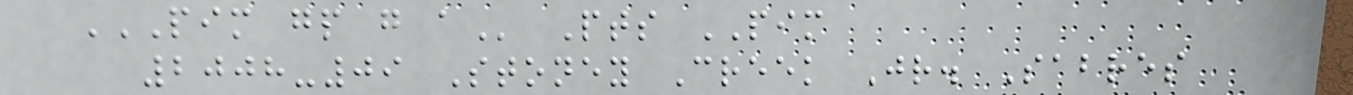PIM GP G A Pts PIM
2008-09 Stoney Creek Jr. Sabres
